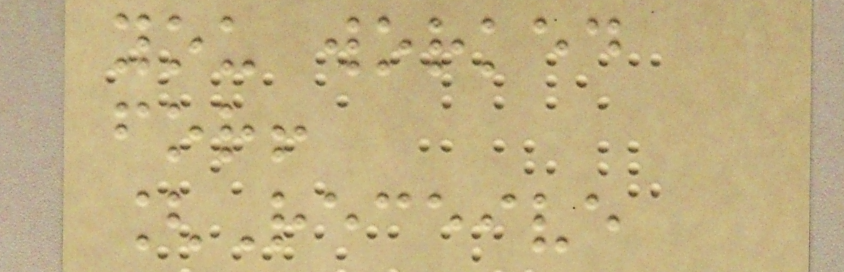you worked
for!
[Receive
